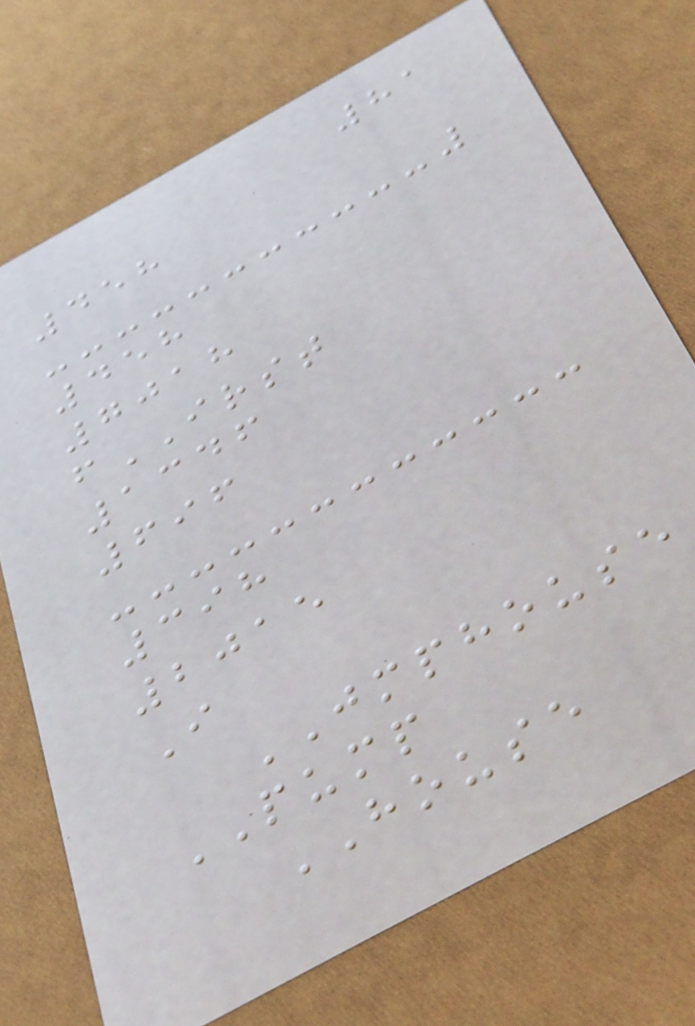81
458
458
7018
fIRST
1346
696
398
2015
I
JMPHOUSE
PUMP
HOUSE
